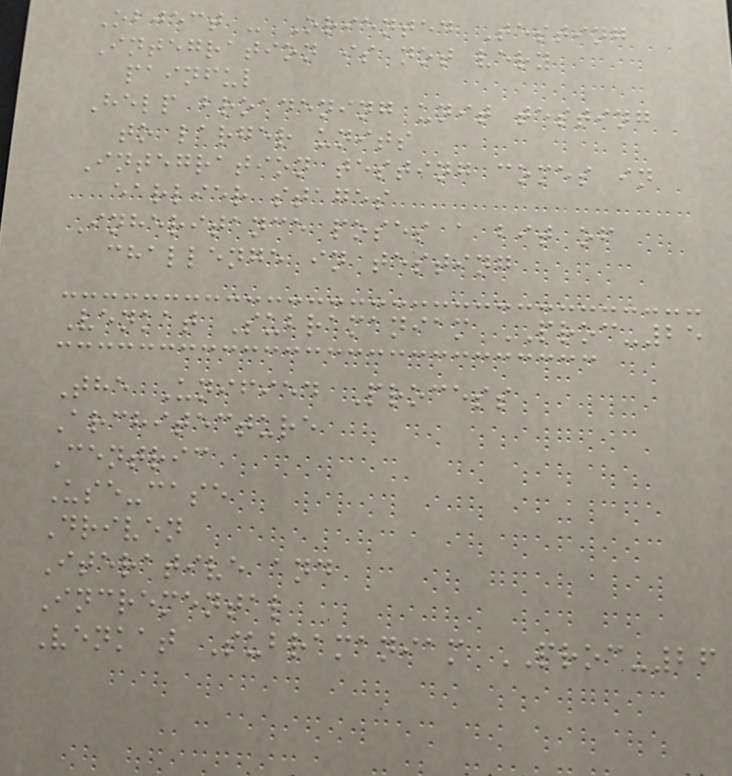Object - Oriented Testing
Integration is not very
painful
Help broadening unit testing
to larger units
Integration testing comes in
earlier stages
Inheritance poses a bit of
challenge in testing
Venkat Subramaniam PROC-25
The Unified Process
Architecture
Centric
Use-case
Driven
Iterative and
Incremental
Venkat Subramaniam PROC-26
